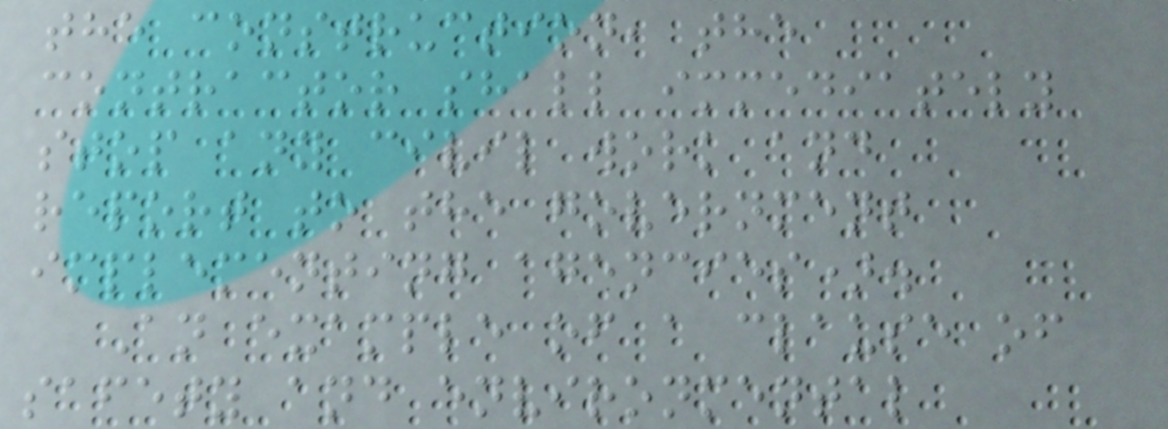the construction, the
contractor shall immediately
stop any civil work and
report to the government
implementing agencies).
An example of a clause of
safety and environmental
